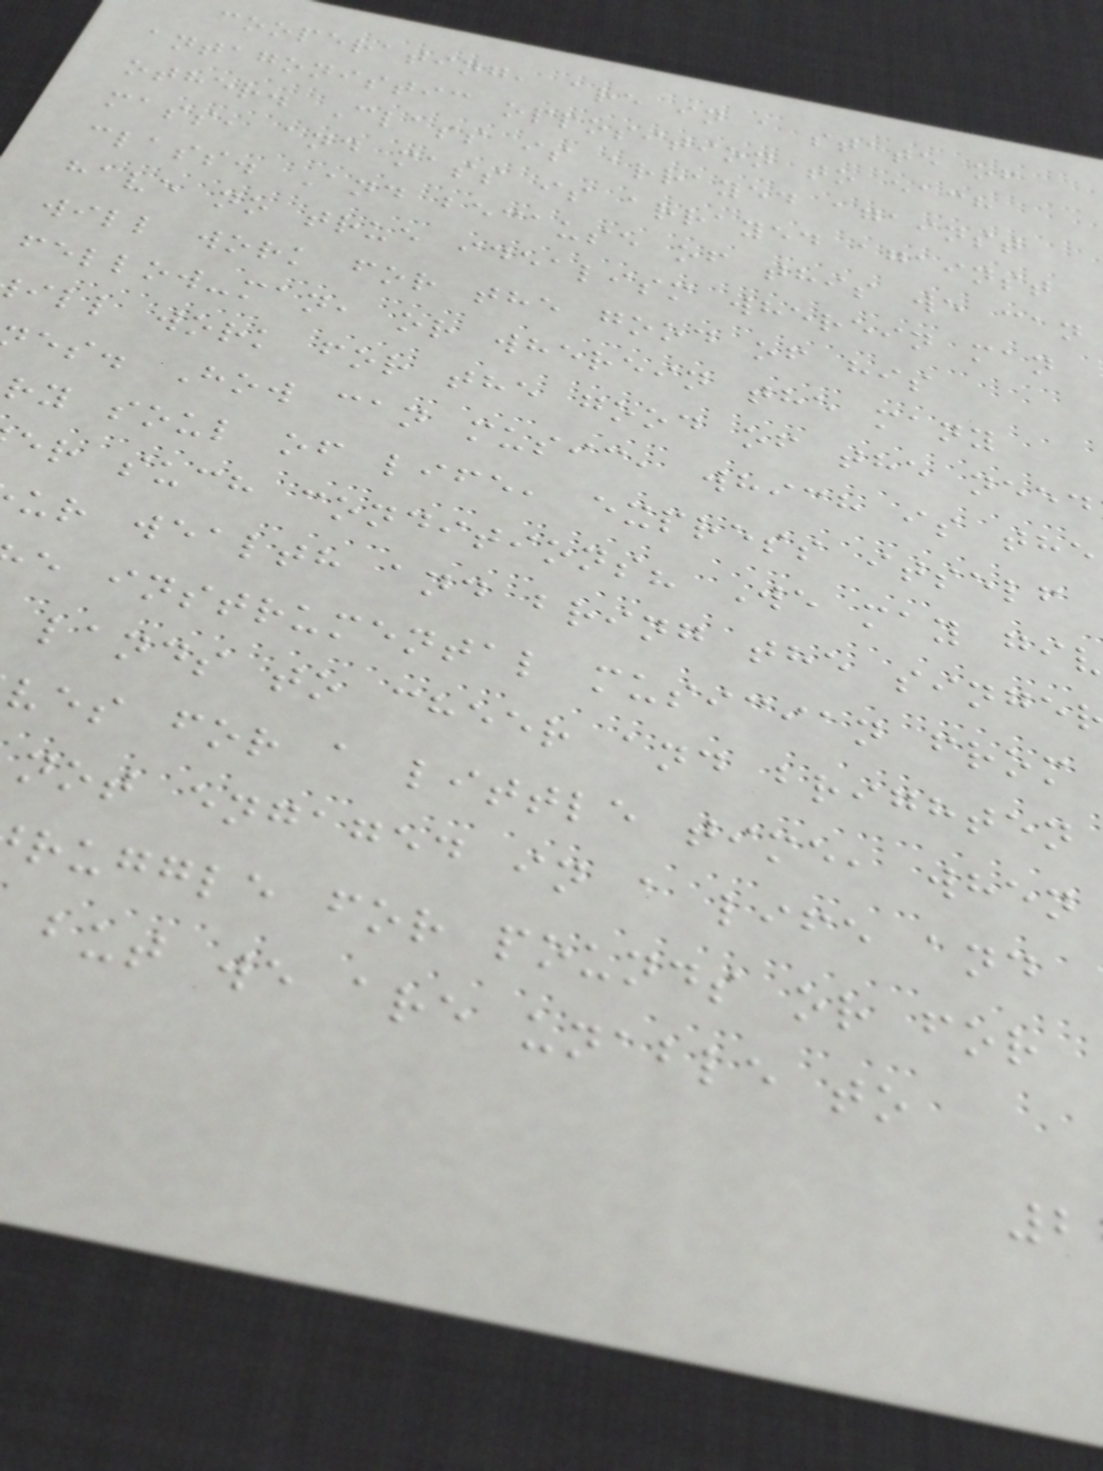cooperating, are in a state of
antagonistic opposition to each
other. Class is arrayed against
mass, and mass is arrayed against
class. And because of this we can
have no true idealism wherein man
will work for the good of his
fellow-man, or wherein the many
ill work for the good of the need
es. How can music, which is the
ry soul of life, express itself
er such conditions? We may giv
ur wealth and bring the singe
e instrumental musician from
lands to cheer and brighten
ves for a little time, when
not engaged in a life and
ruggle for pounds or for
but we are unable to
